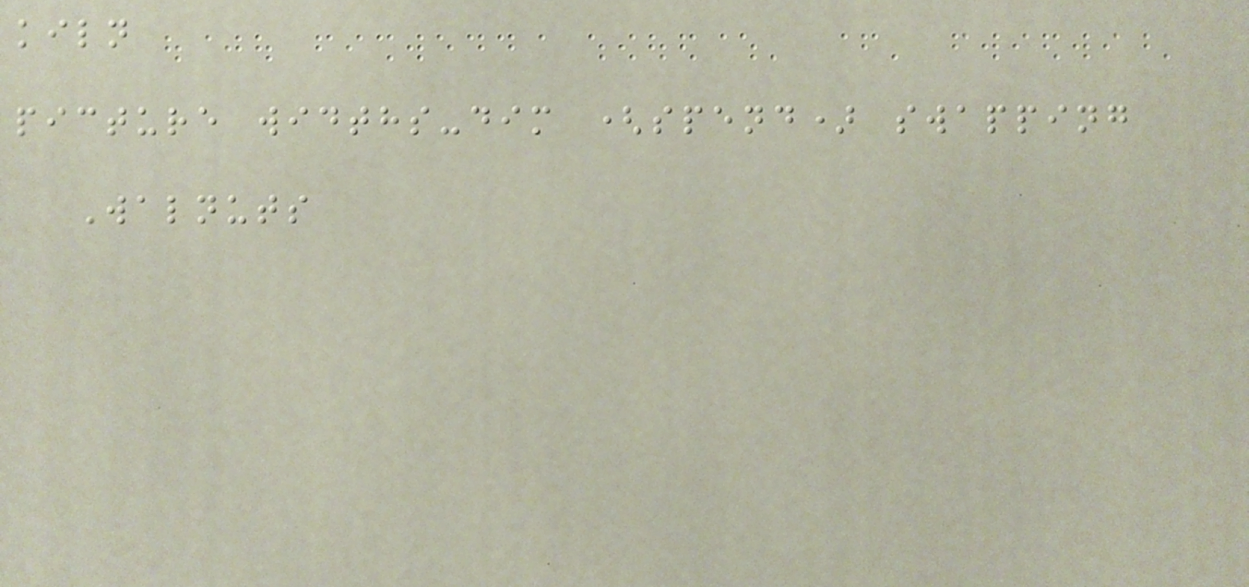kiln
picture widths-dim (spend) swapping
Walnuts
